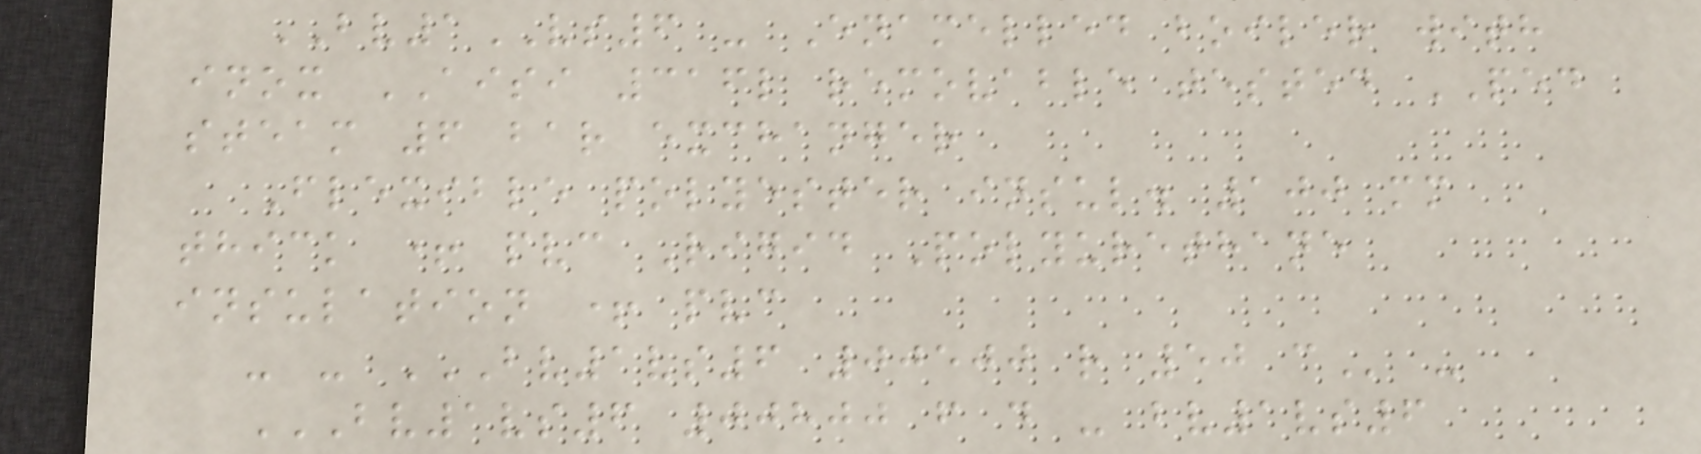BV1VS6 - Enamelled boiler with
inox AISI 316l removable tested PED
steam 6 bar exchanger
Flexible polyester insul. 100 mm
thick + pvc Rigid Polyurethane
insulation + pvc
- - BV1VS6 00500 R 50 C -
BV1VS6 00800 F D - BV1VS6
